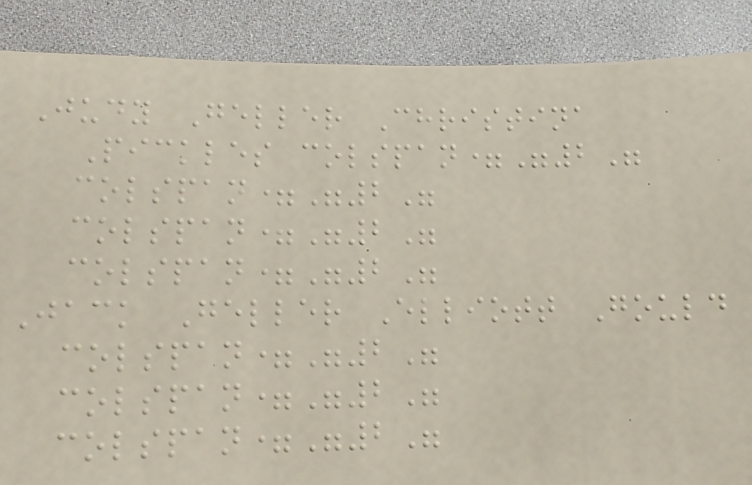Judy Geller Christina
Pickles colspan="2"
colspan="2"
colspan="2"
colspan="2"
Jack Geller Elliott Gould
colspan="2"
colspan="2"
colspan="2"
